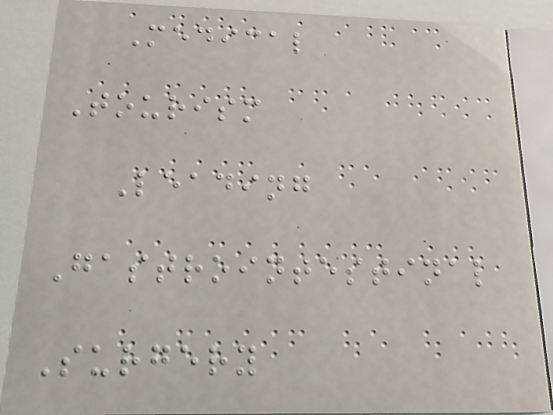Medical
Tourism
Leading
Gastrointestinal
Surgery
